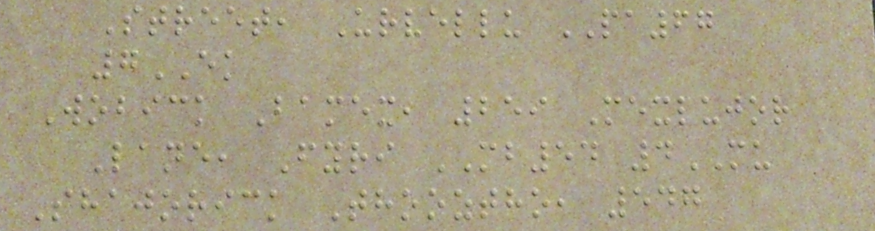Street, Urvellu PA67
7EK
Wobick Bamex, 259 Mexlujor
Lane, Fyri MB54 4MU
Shajorick Thooztho, 547
